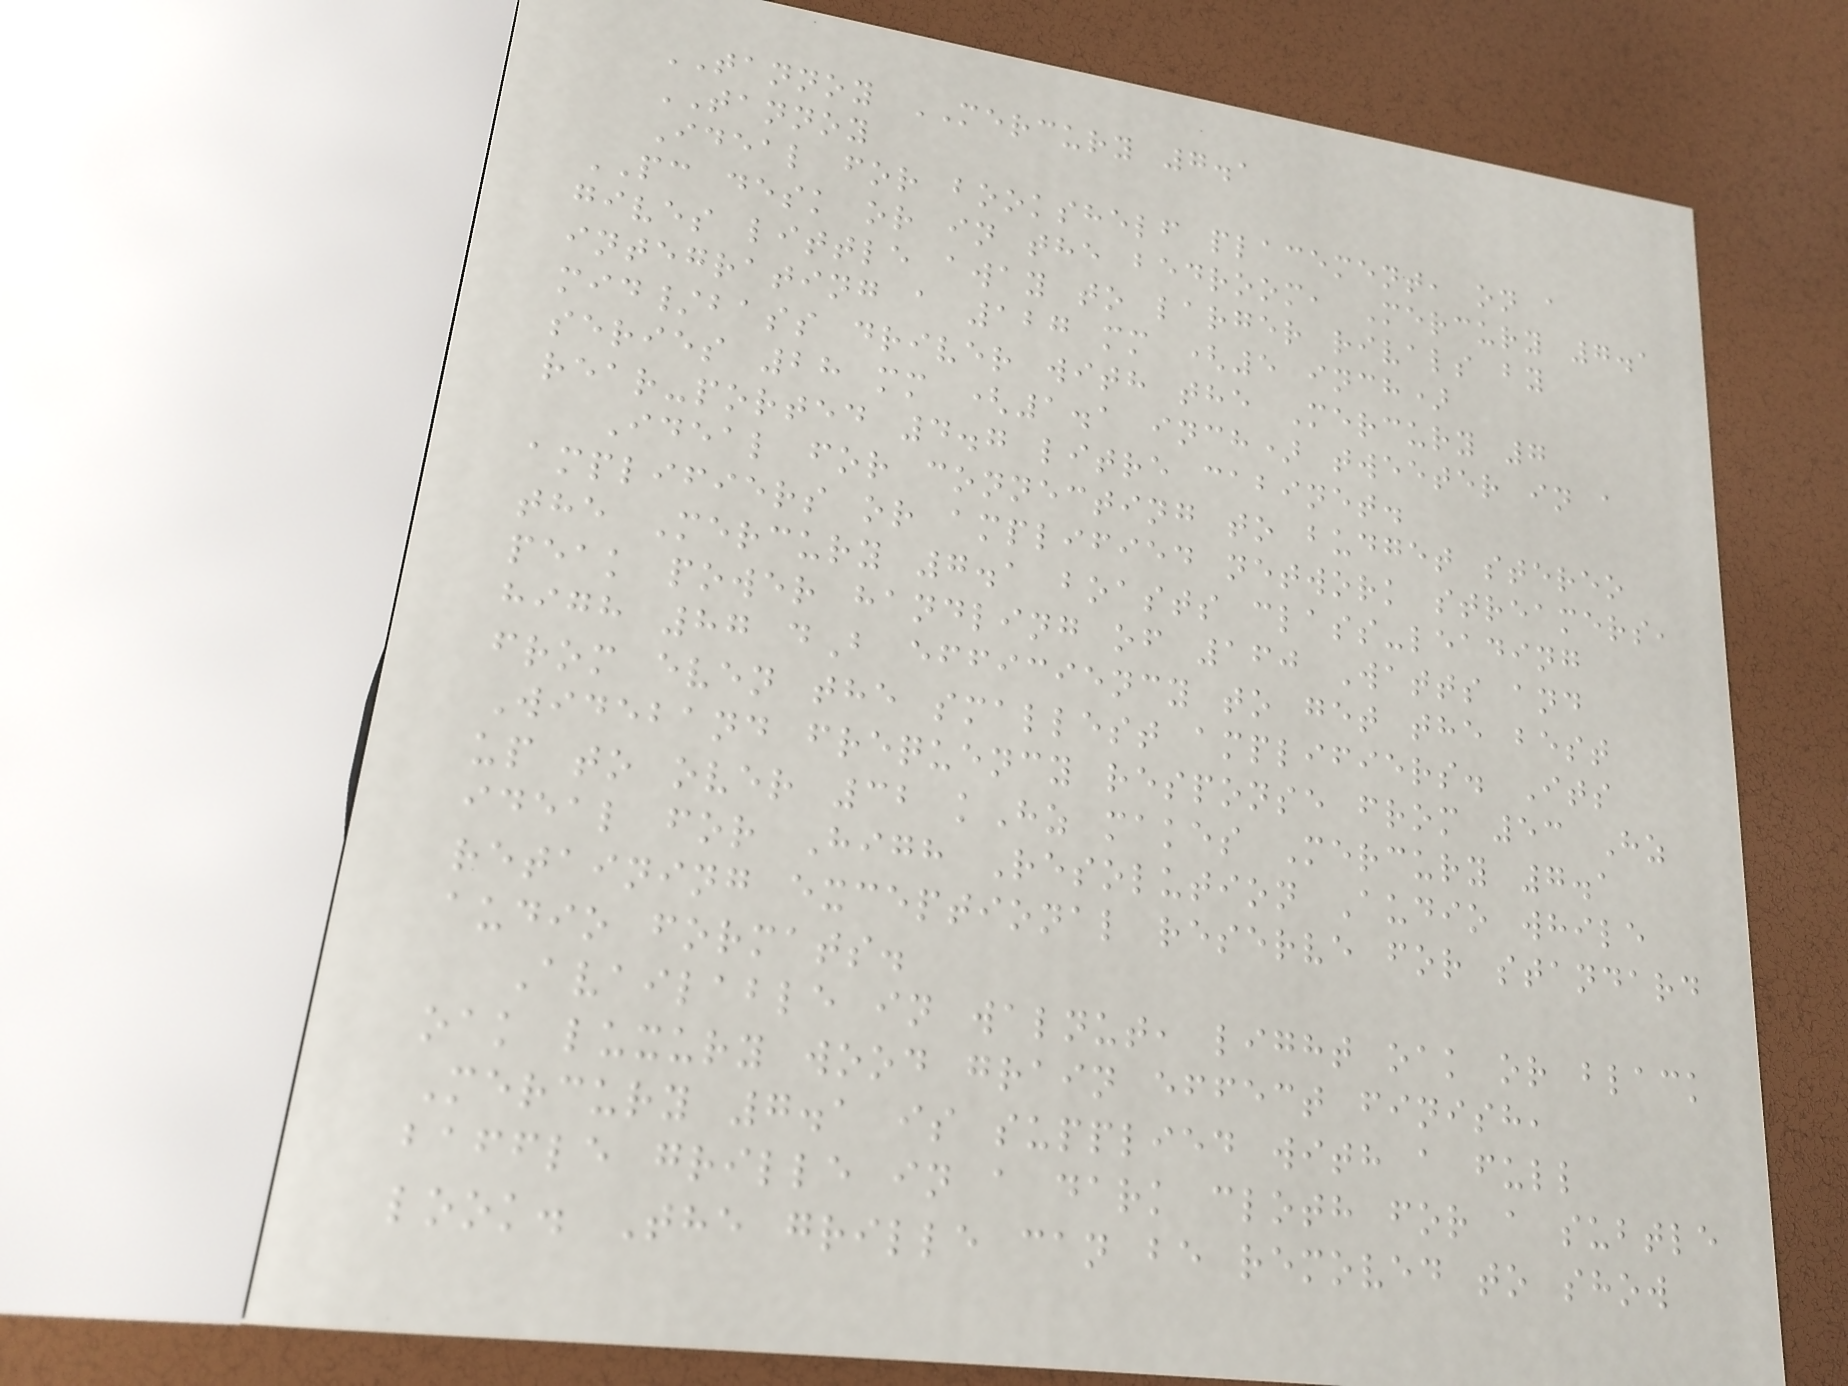TANNOY MERCURY 7.1
TANNOY
Ideal for bookshelf placement, on a
PC desk or in the bedroom, Mercury 7.1
gives little away to larger rivals by
integrating a 127 mm (5 inch)
mid/bass driver with the Mercury 7
series 28 mm (1.1 inch) tweeter in a
rear-ported 4.7 litre cabinet.
Ideal for connecting to budget stereo
amplifiers or amplified network streamers,
the Mercury 7.1 boasts class-leading
peak power handling of 160 Watts and
high 87 dB efficiency to get the best
from even the smallest amplifiers. Its
Wideband frequency response from 53 Hz
up to over 32 kHz makes Mercury 7.1
ideal for High Resolution Audio while
retaining exceptional reserve for standard
audio formats.
Available in walnut, light oak or black
oak luxury wood grain effect finish,
Mercury 7.1 is supplied with a full
baffle grille in a dark cloth for a subtle
look. The grille can be removed to show
